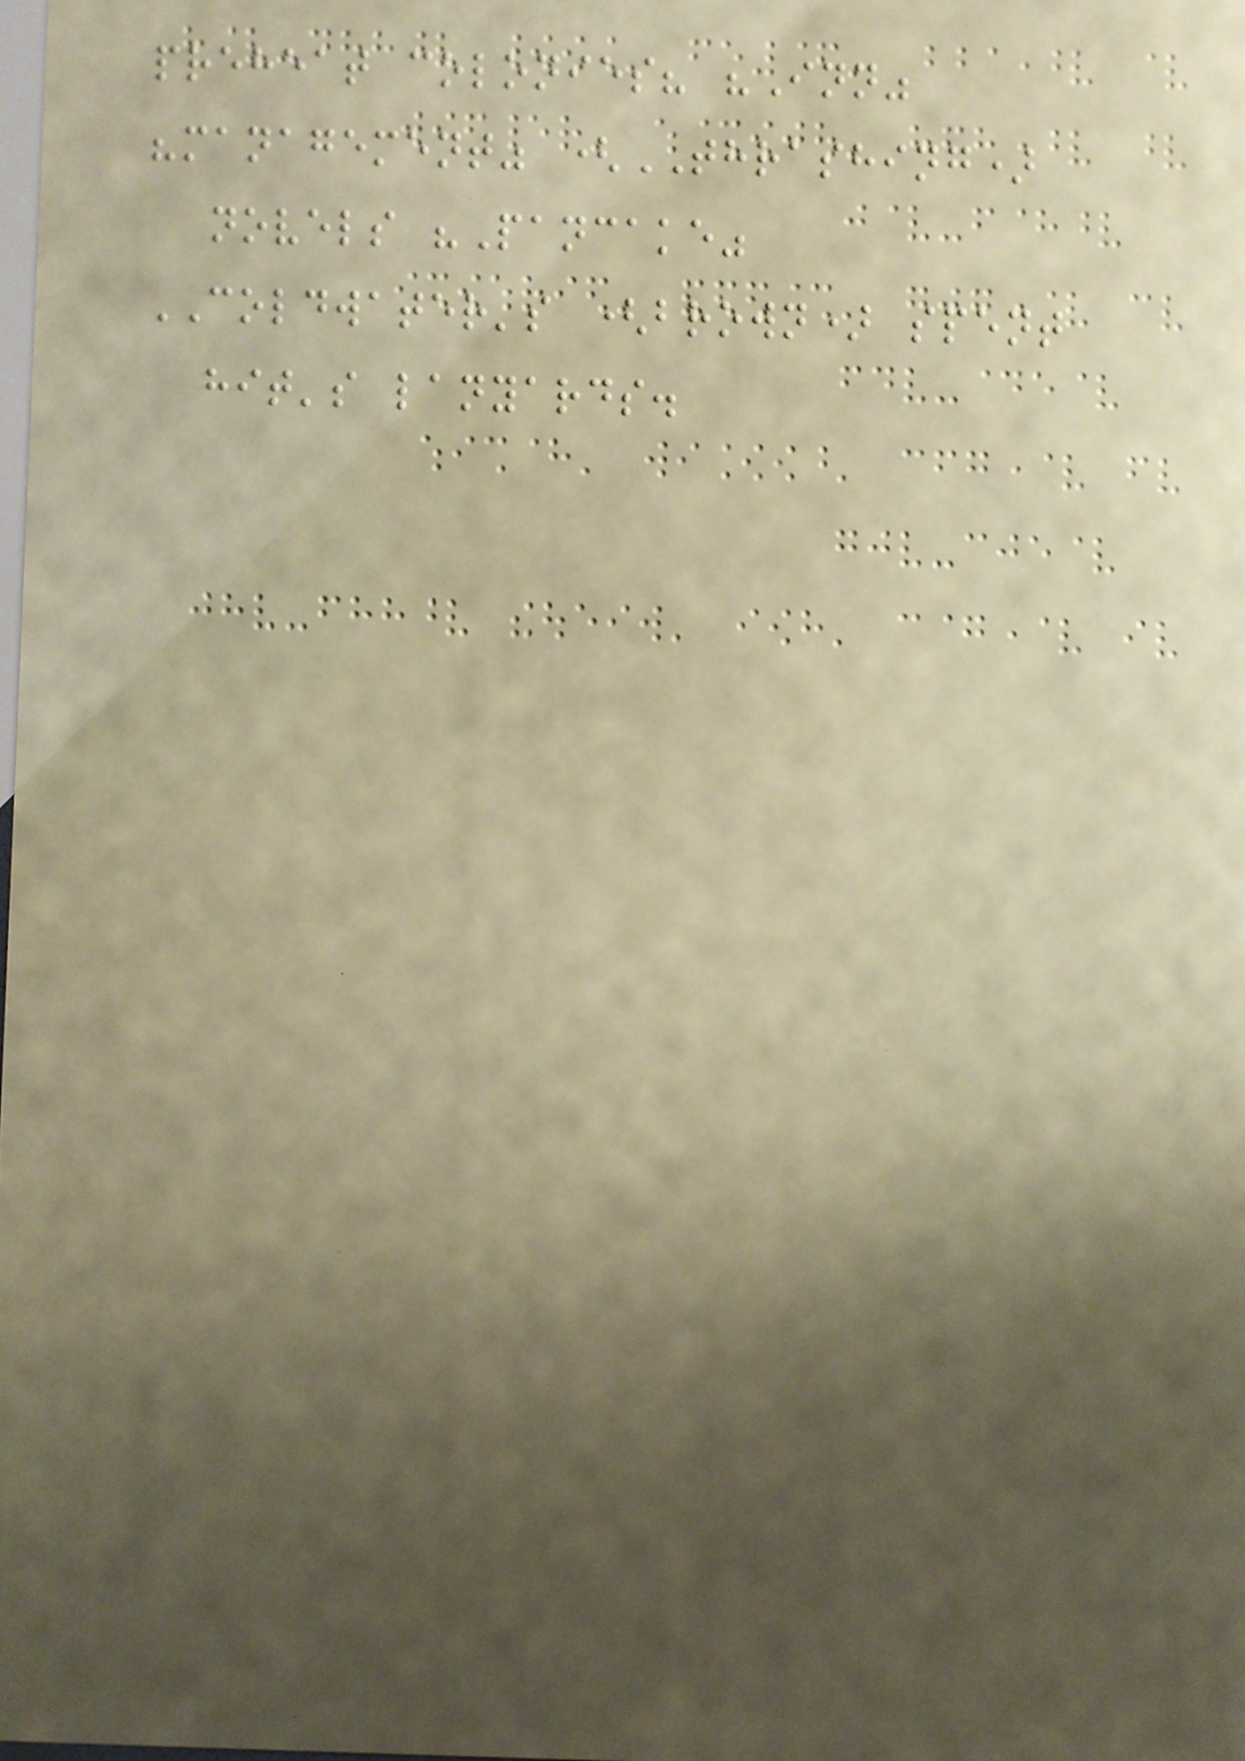preheat colonies? "Inn"
"management" (THRASHING)
novels "Pancake"
COLDWATER's (brown) spent
hit's lanyards.
